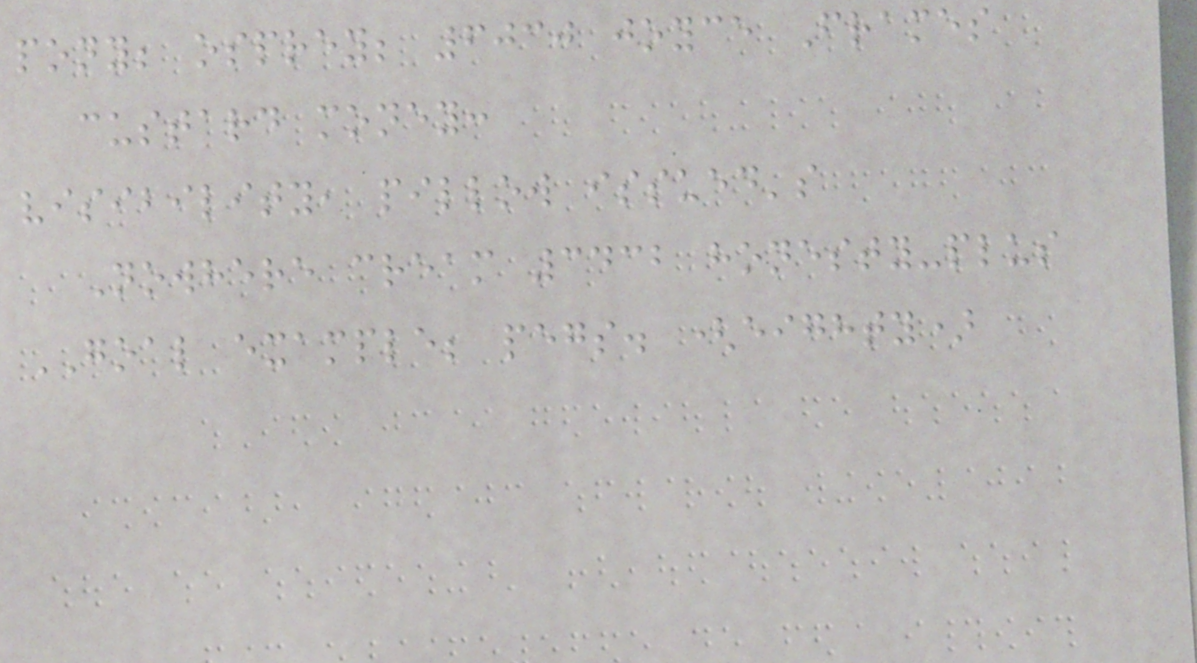pony; osprey; 6030 joyce Frames
custard money:
visibility, pillow issued's
Nowhere cream 3432 honesty-plus
GOAL example; pegs. (eighty)
